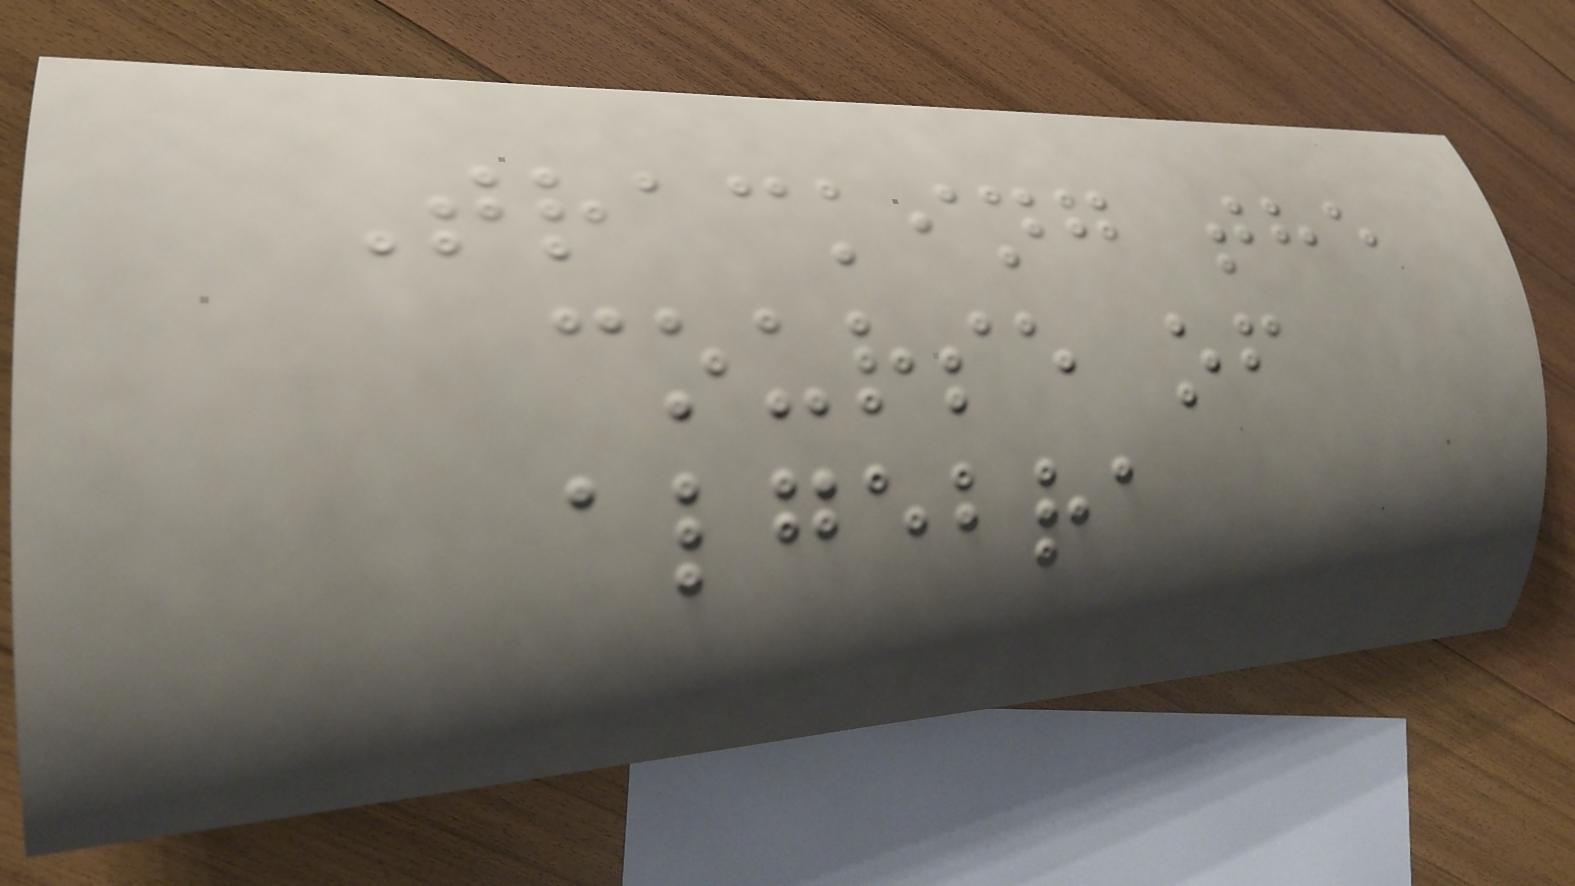Tracking the
course of
algebra
